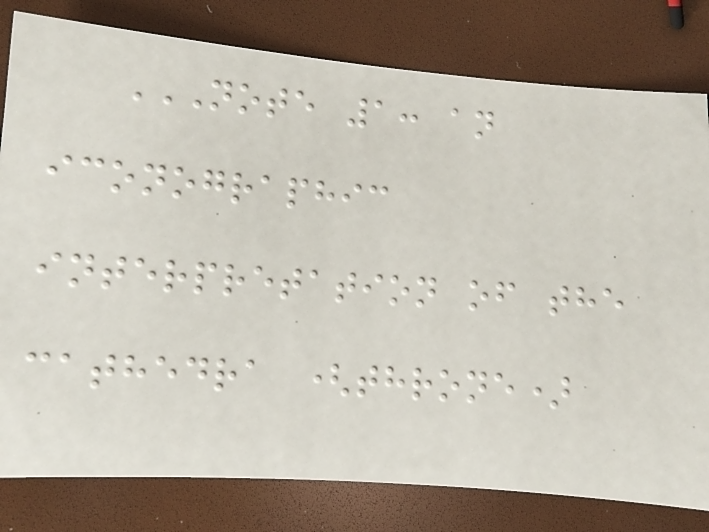NOTE 1: AN
ICONOGRAPHIC
INTERPRETATION OF THE
CATHEDRA (THRONE)
